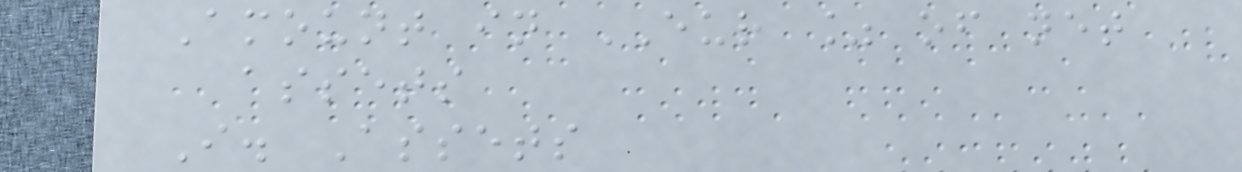Amount in EUR % of net
assets
I. Assets
